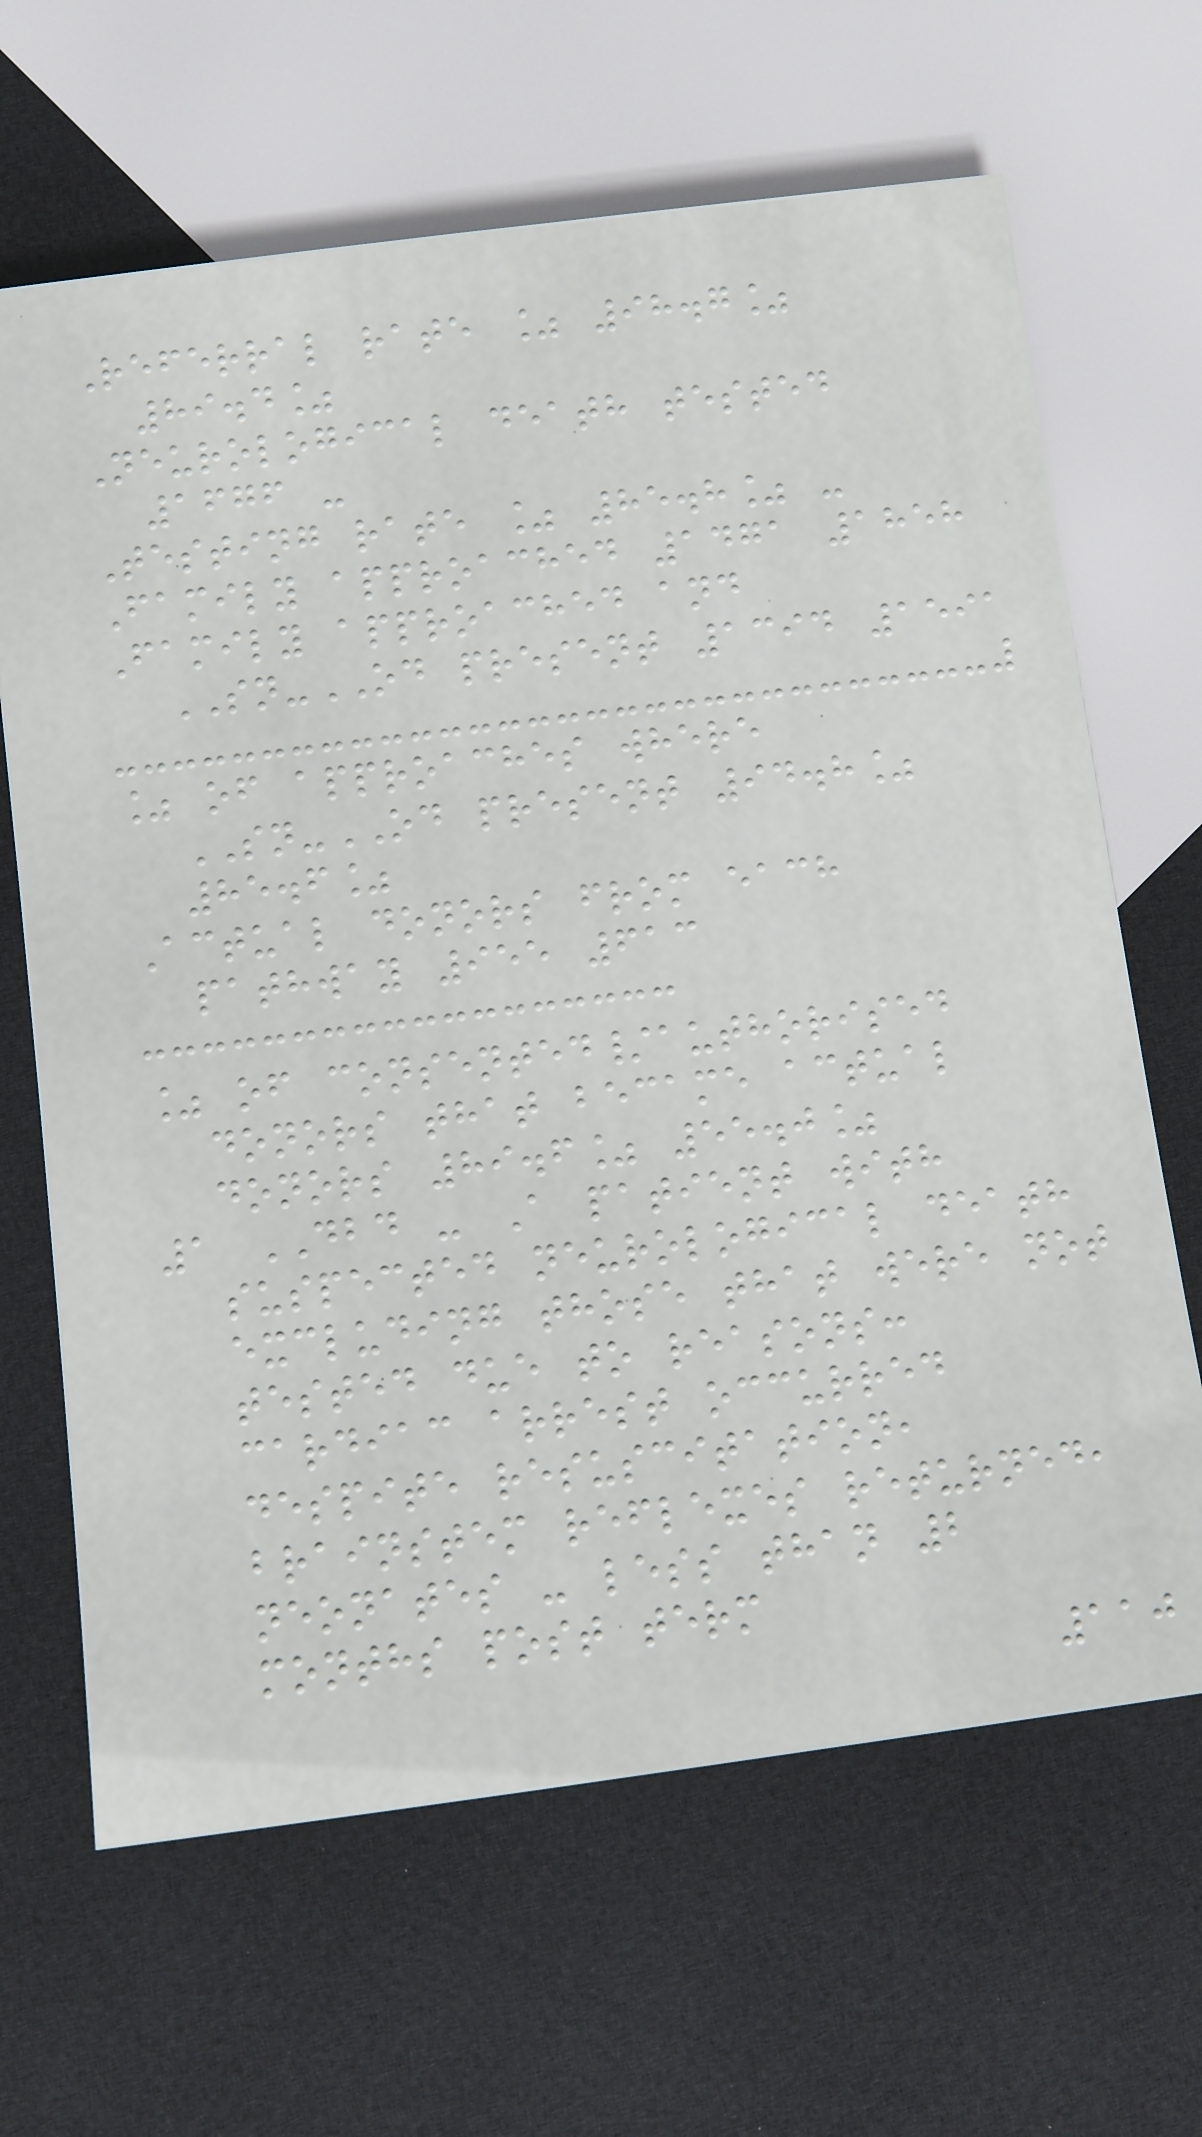Referral rate % 98.7%
89.4%
Neurological death tested
1676 -
Testing rate % 85.8% -
Family approached 1471 1858
Family approached and
SN-OD present 1394 1591
% of approaches where
SN-OD present 94.8%
85.6%
Actual donors from each
pathway 955 613
% of consented/authorised
donors that became actual
donors 89.6% 55.0%
1 DBD - A patient with
suspected neurological death
excluding those that were not
tested due to reasons:
cardiac arrest occurred
despite resuscitation,
brainstem reflexes returned,
neonates - less than 2
months post term
110
